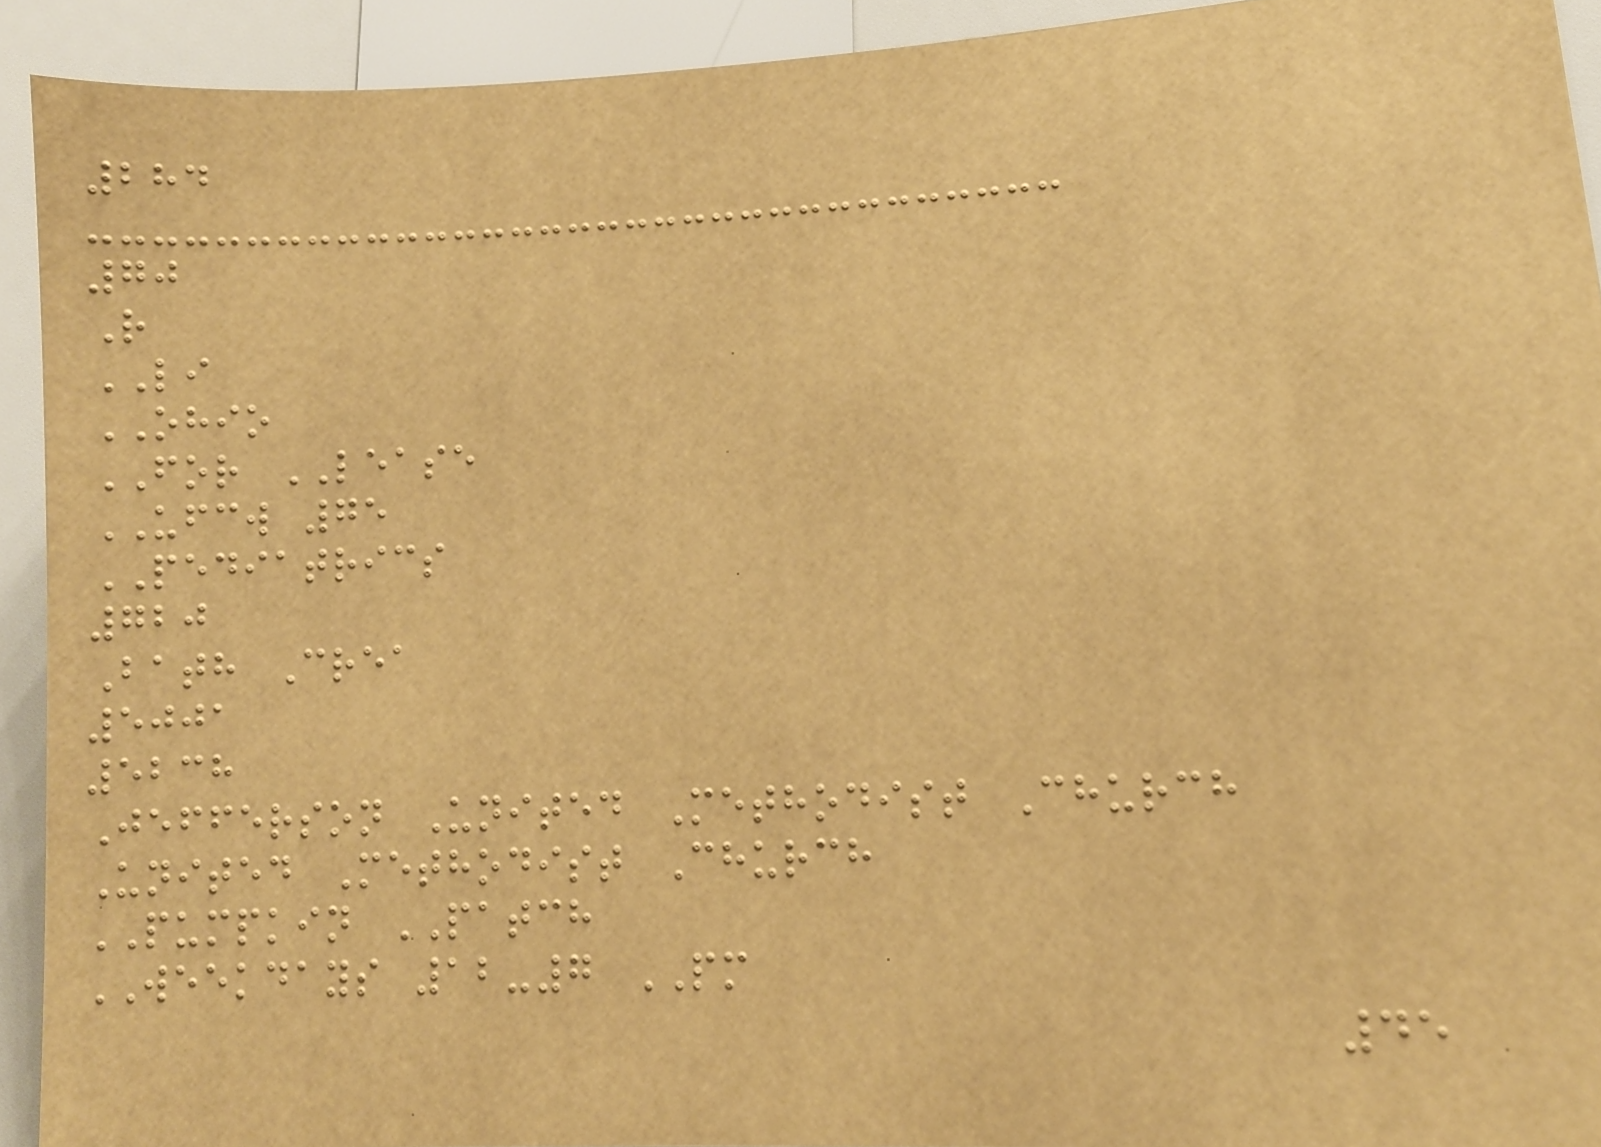284
70
R
LI
OHIO
FOR LEASE
UFCW 75
PEDIATRICS
720
Bath Crea
5001
5238
Jefferson United Methodist Church
United Methodist Church
PUMPKIN PATCH
WEEKDAYS 12-7 PM
45
